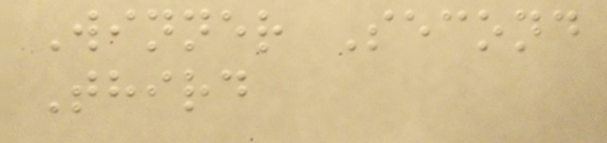Winner Second
Third
